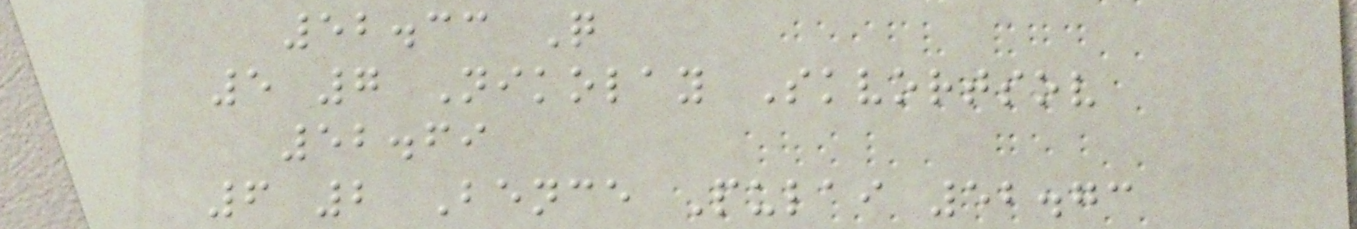52.33 Q
5 7 Nikolay Skvortsov
52.69
6 2 Bence Pulai 52.73
